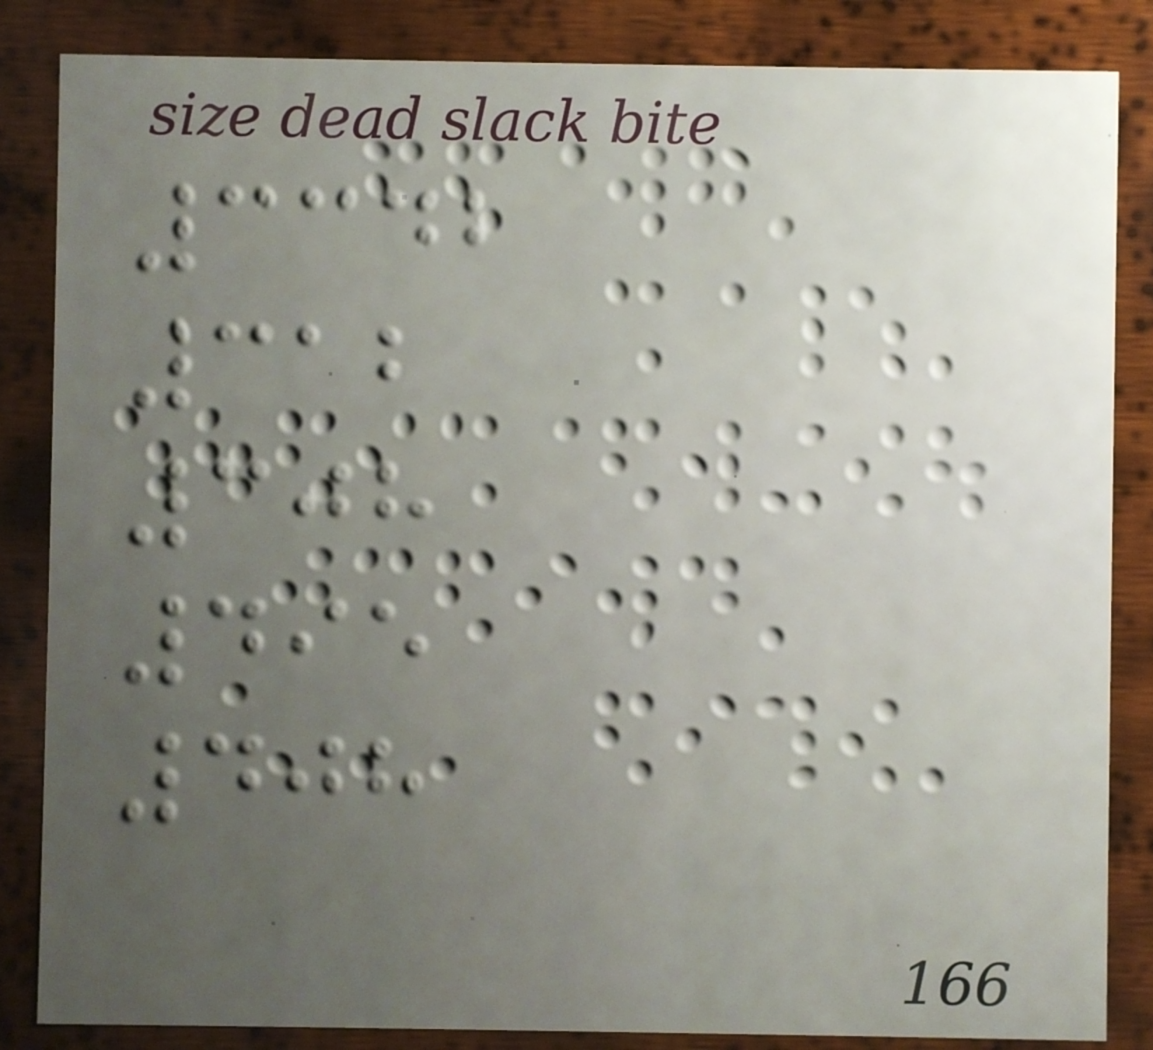3342
312
308
495
408
